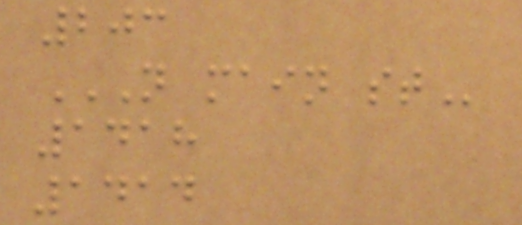203
N MAIN ST
1418
1414
